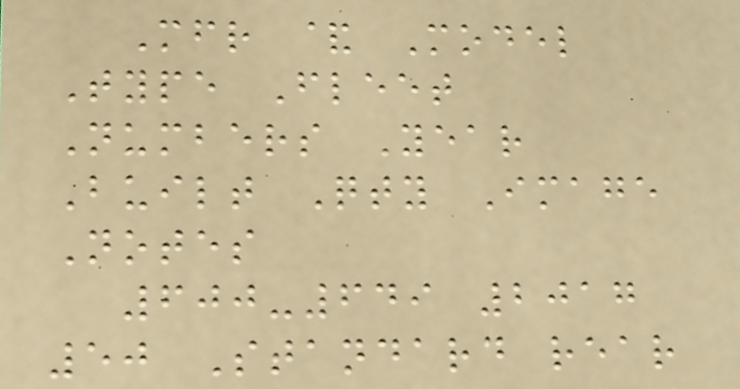Mfr & Model
Type Fleet
Numbers Year
Built Qty Image
Notes
600-649 2017
50 Standard rear
